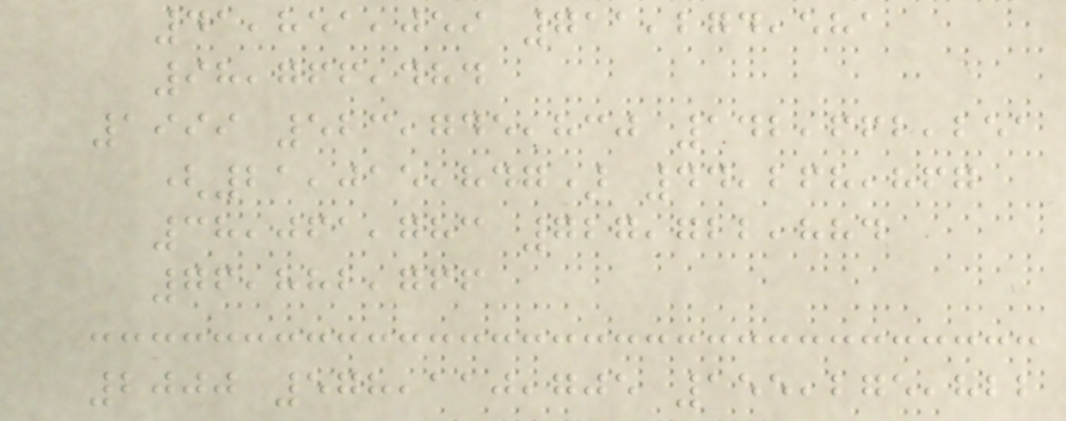41,851,059 711,274,581
98,766,484
1999 523,745,830 142,662,251
(21,015,847) 44,268,867
38,061,783 727,722,884
76,882,766
2000 578,110,705 155,275,822
